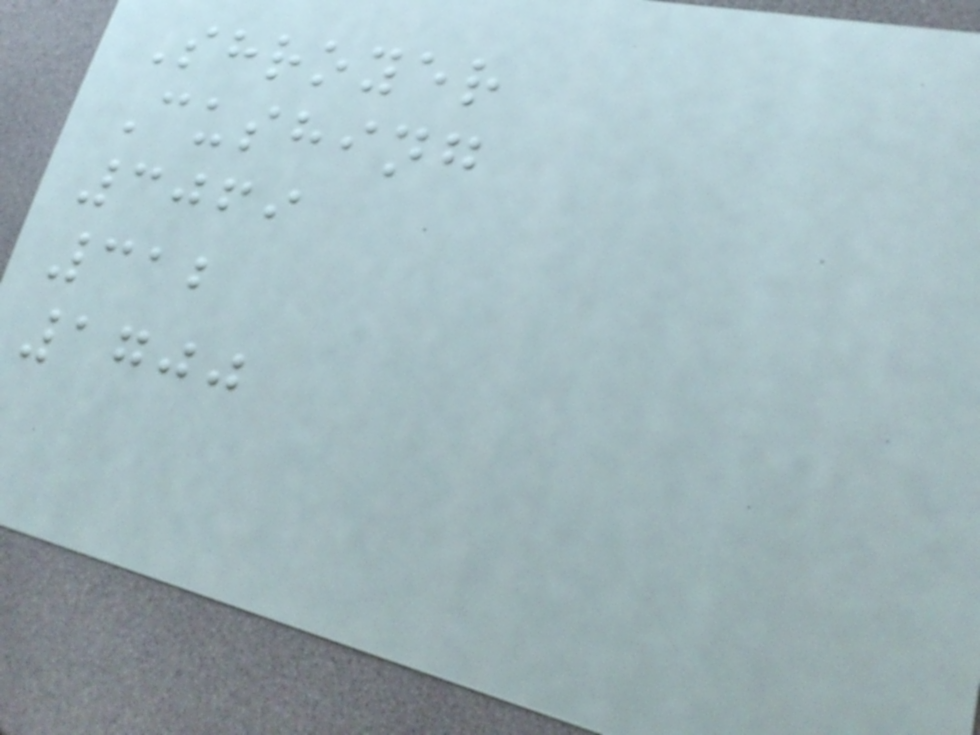Shroyer
Cushing
3069
312
1700
